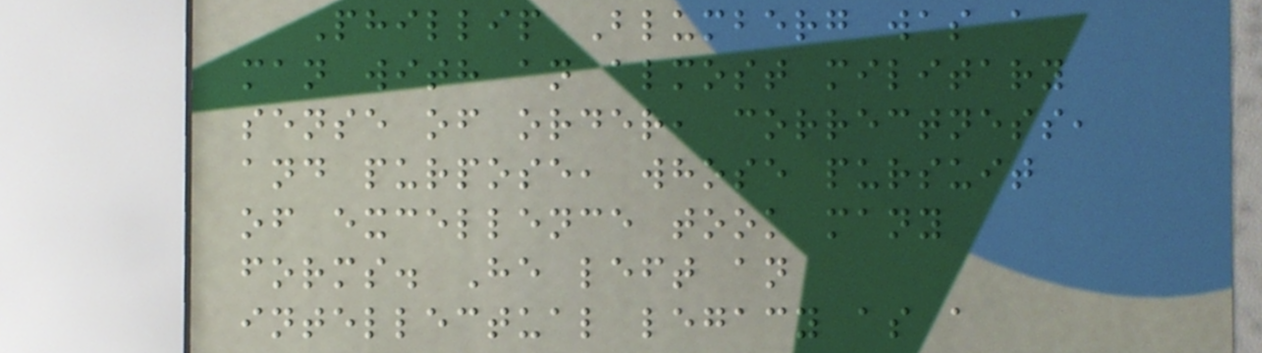Phillip Blumberg was a
man with an almost military
sense of order, correctness,
and purpose, whose pursuit
of excellence took many
forms. He left an
intellectual legacy as a
